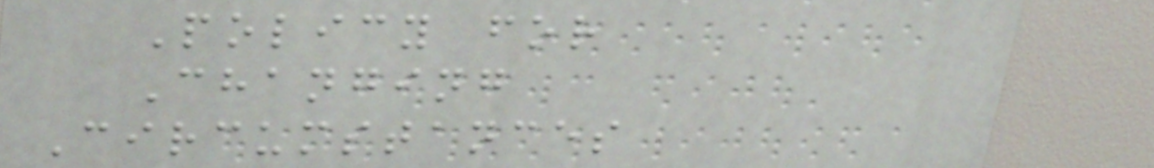Policy for
Changing
Circumstances
